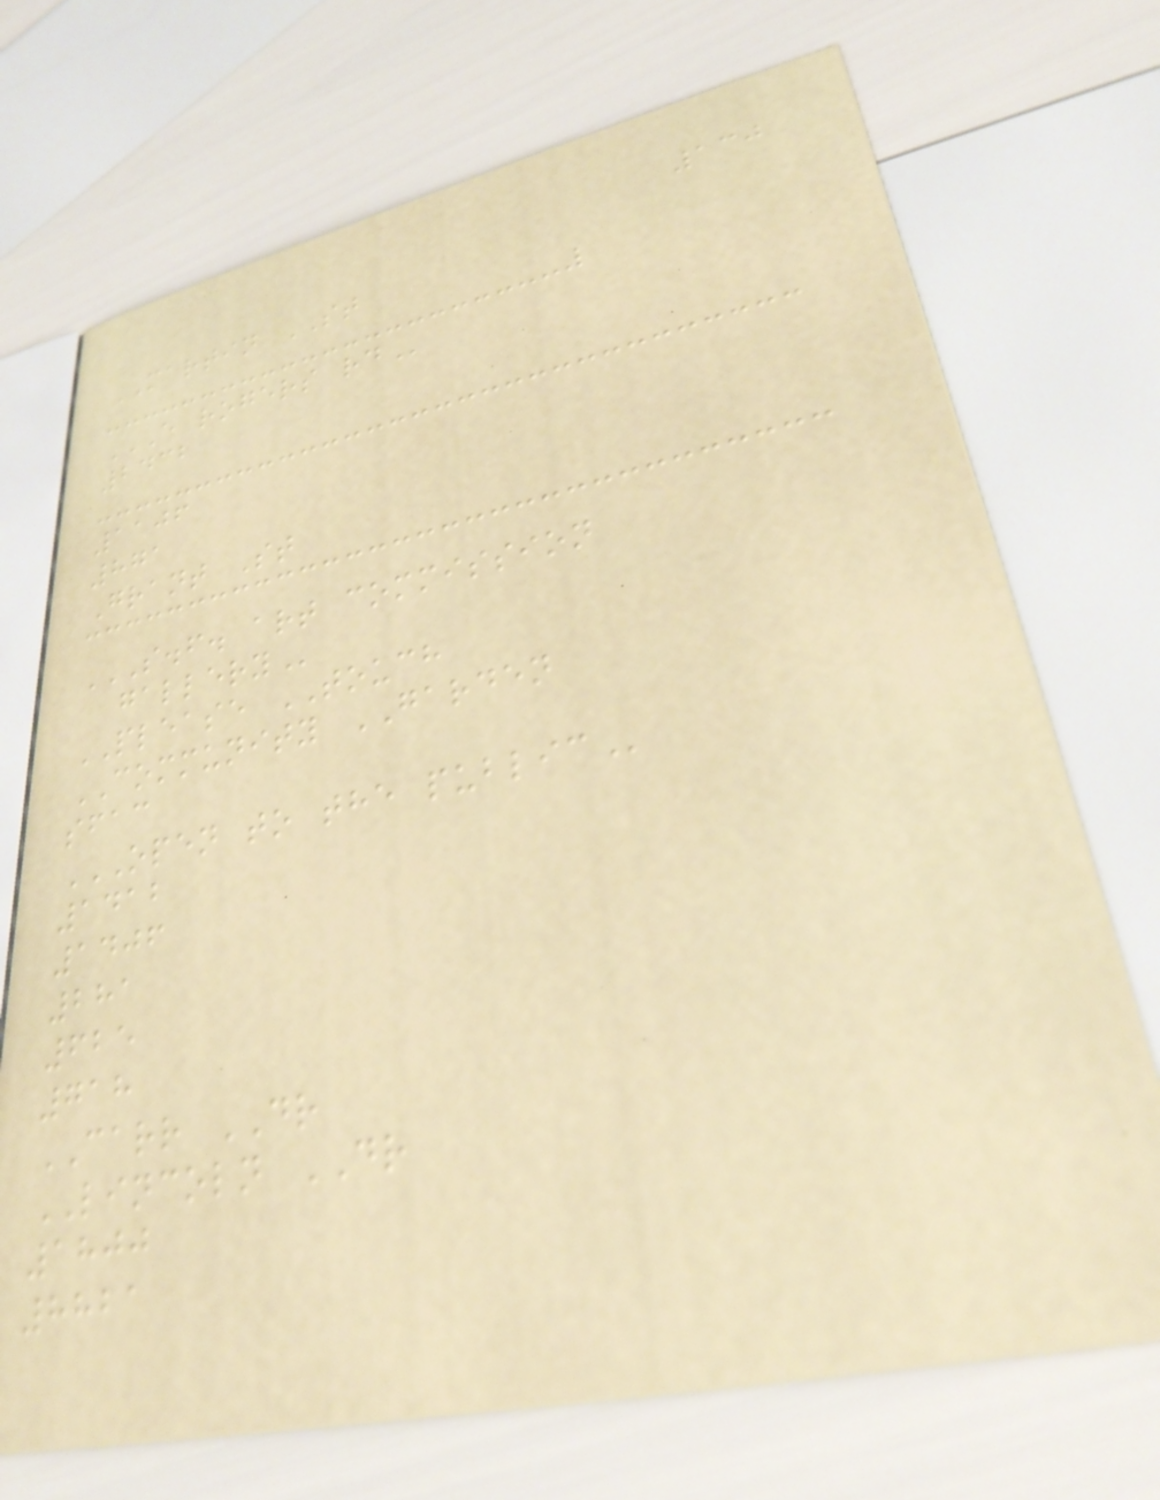130
MARTIN ST
E ROGERS RD
2432
1106
871
Grant St
S.F. ART COMMISSION
GALLERY
PLEASE TOUCH
COMMUNITY GARDEN
sfac
OPEN TO THE PUBLIC
1412
1406
281
625
718
CARR DR
LINCOLN DR
1800
8821
